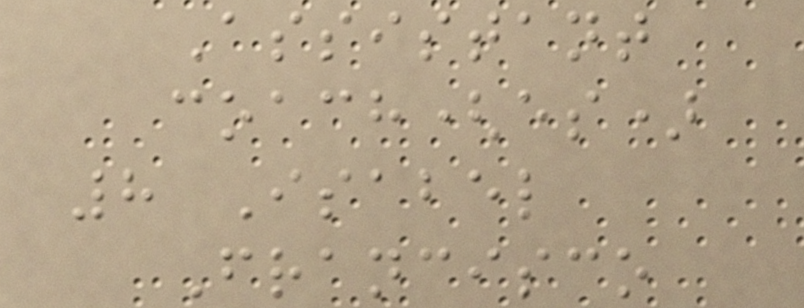Assistant
coach(es)
8 Isabel
Francisco
